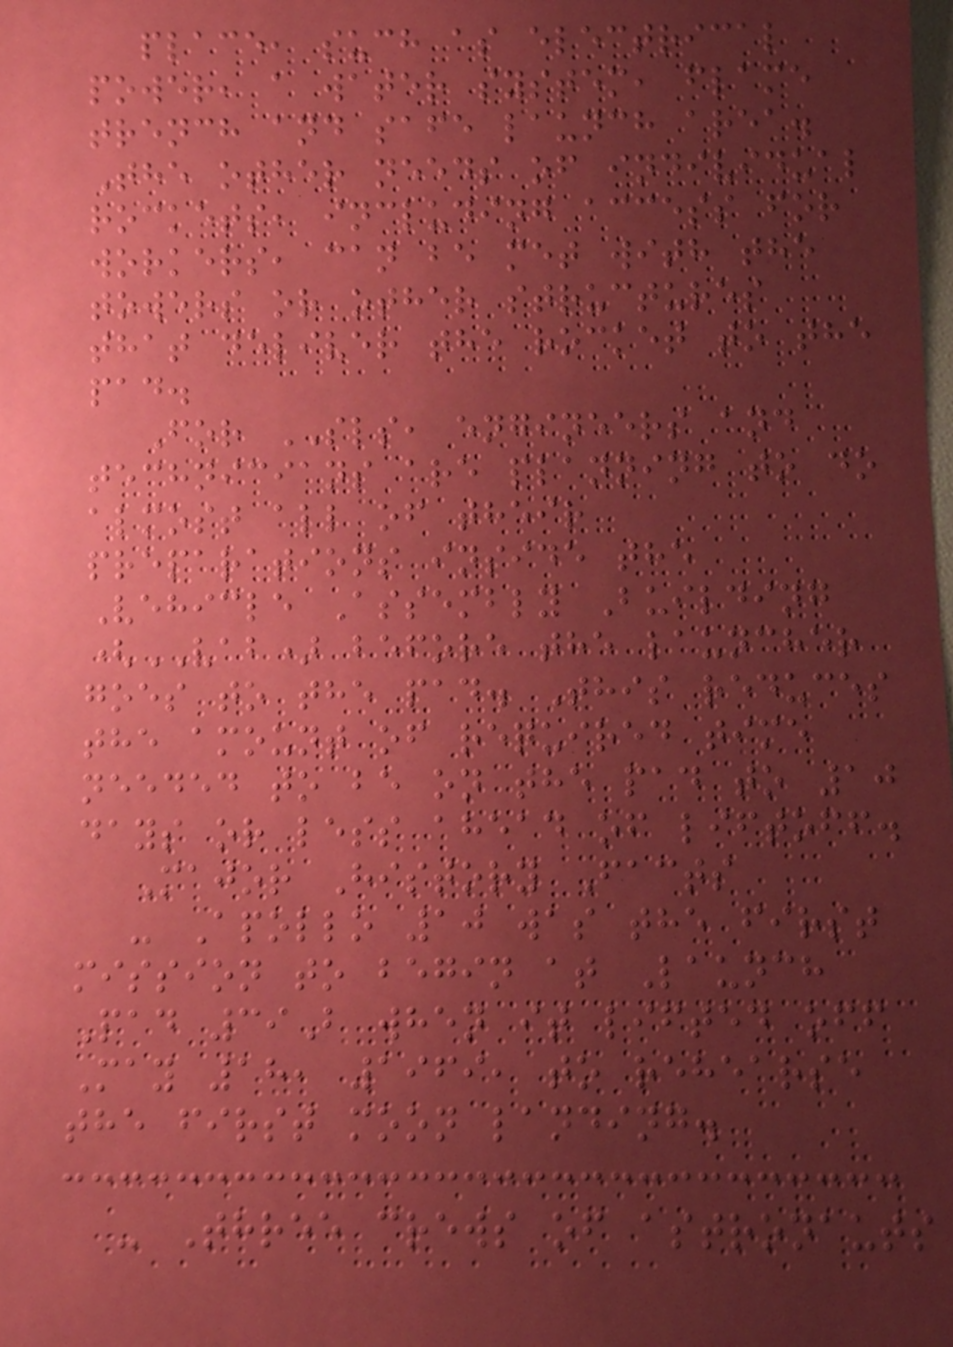place, such as electrical
power, a water system, flame
trench and safe launch area.
The other needs of individual
rockets, including access for
workers, can be met with the
towers or other structures
that deliver the rocket to the
pad.
For SLS, engineers and
technicians are planning to do
almost all of their
preparations inside the
Vehicle Assembly Building
(VAB) before the launcher
goes to the pad. This reduces
the amount of required time
needed to be on the pad to 10
days or less ahead of liftoff.
Major History Facts
- Apollo 10 was the first
mission to begin at Launch
Pad 39B when it lifted off
May 18, 1969, to rehearse
the first moon landing.
- Three crews of astronauts
